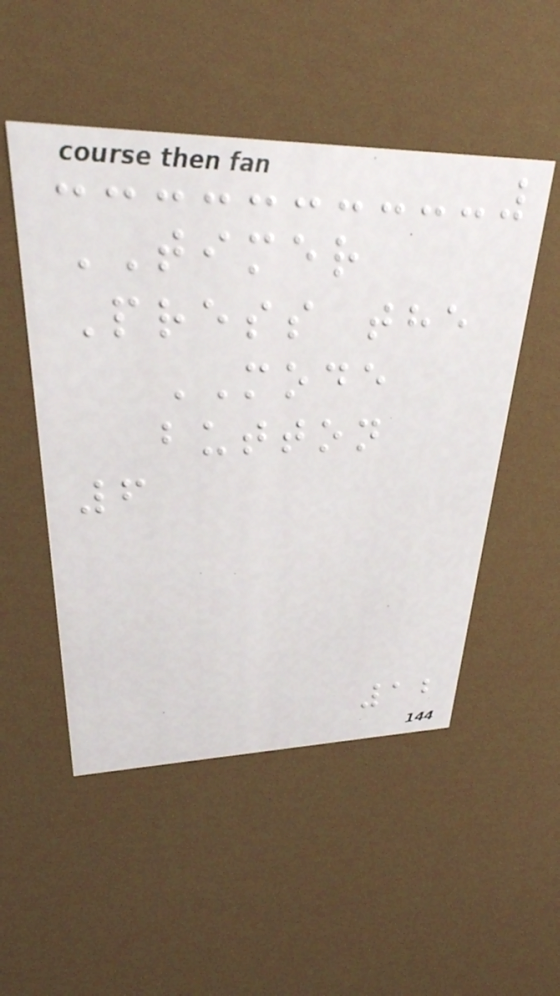TIMER
Press the
MODE
button
6
12
